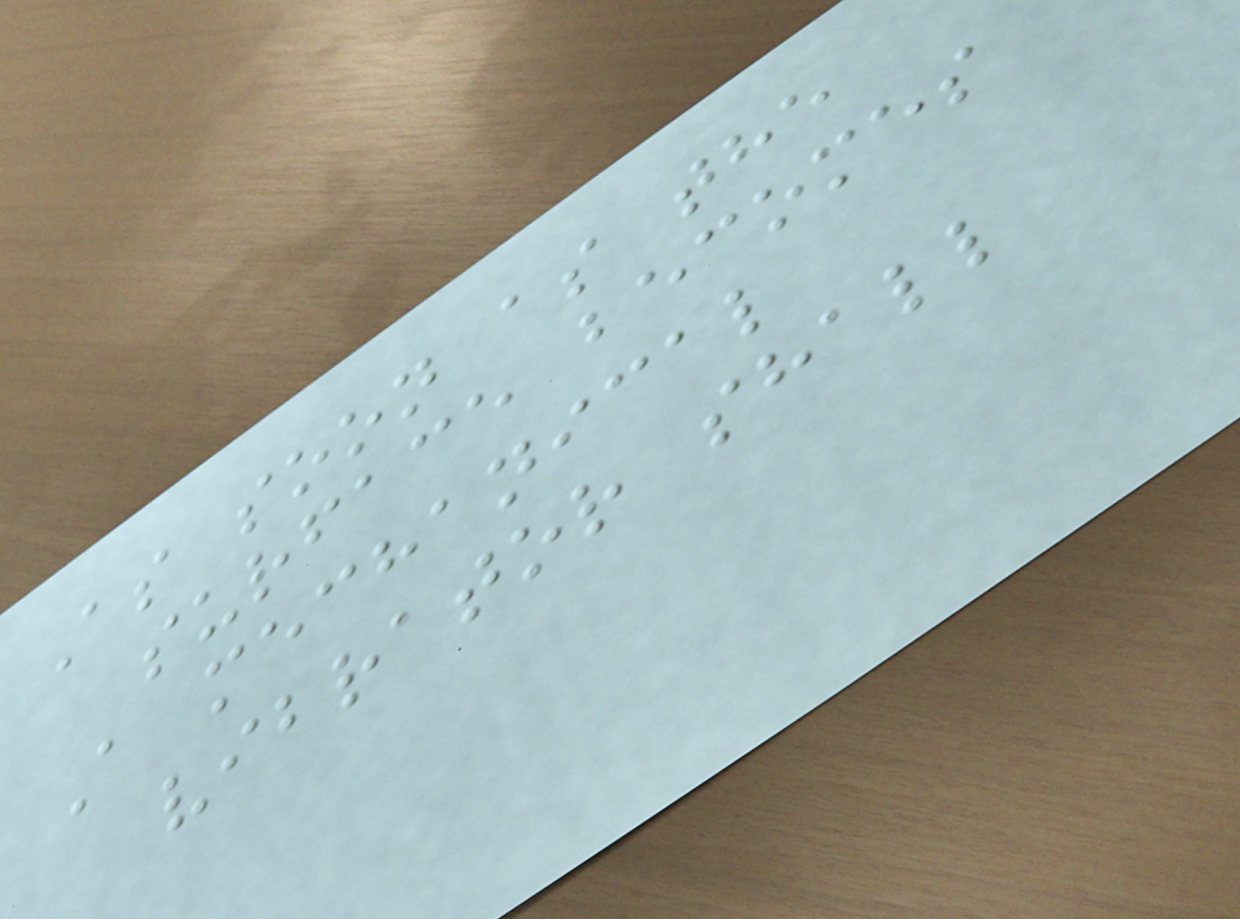As soon as the
surface becomes
A mechanical
vibrator shall
